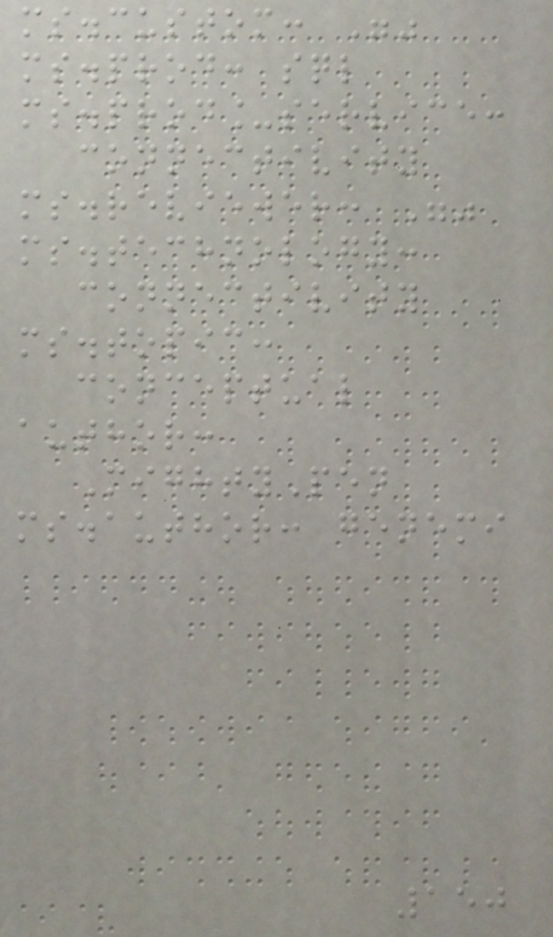ms.custom: ""
ms.prod: sql
ms.prod_service:
connectivity
ms.reviewer: ""
ms.technology:
connectivity
ms.topic:
conceptual
author:
MightyPen
ms.author: genemi
150
